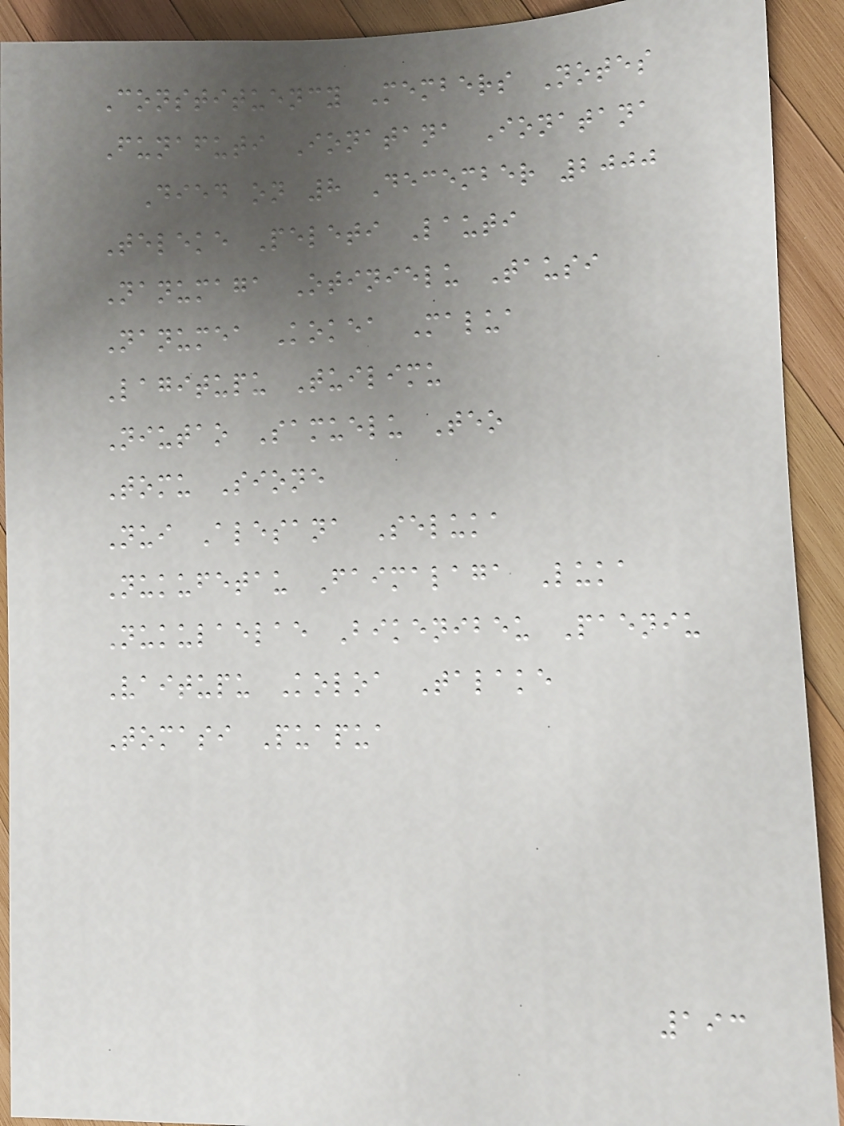Constituency Members Notes
Funafuti Ionatana Ionatana
Died on 8 December 2000
Teleke Peleti Lauti
Nanumaga Otinielu Tausi
Nanumea Kokea Malua
Lagitupu Tuilimu
Niutao Samuelu Teo
Tomu Sione
Nui Alesana Seluka
Nukufetau Faimalaga Luka
Nukulaelae Bikenibeu Paeniu
Vaitupu Koloa Talake
Tomasi Puapua
193
